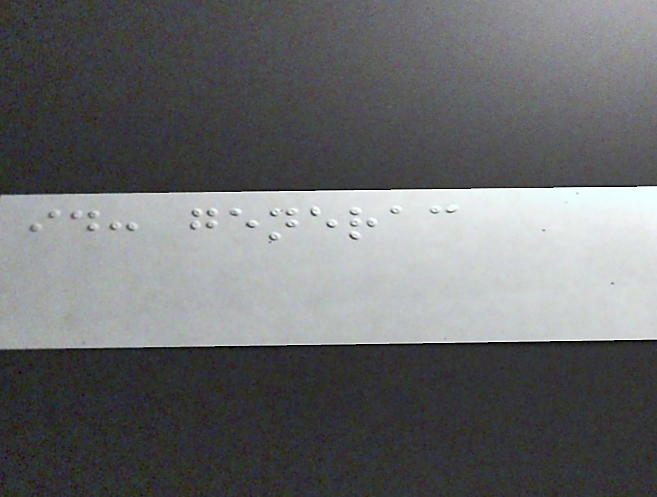id: generac
